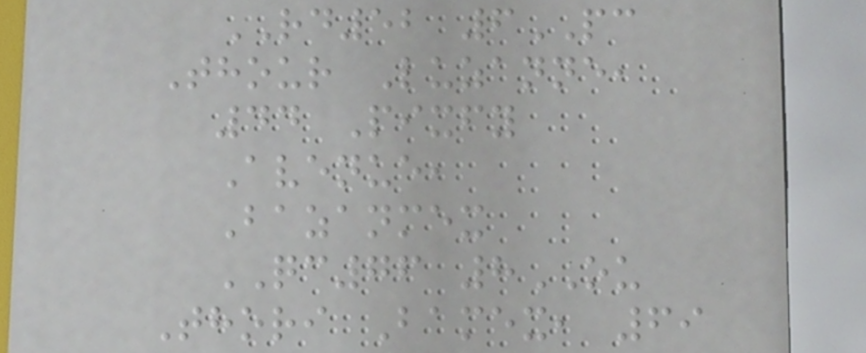RD52 6PC
Thour Luzanne,
44 Pixfy
Avenue,
Bazanmex
QC76 8OU
Thori Bamex, 69
